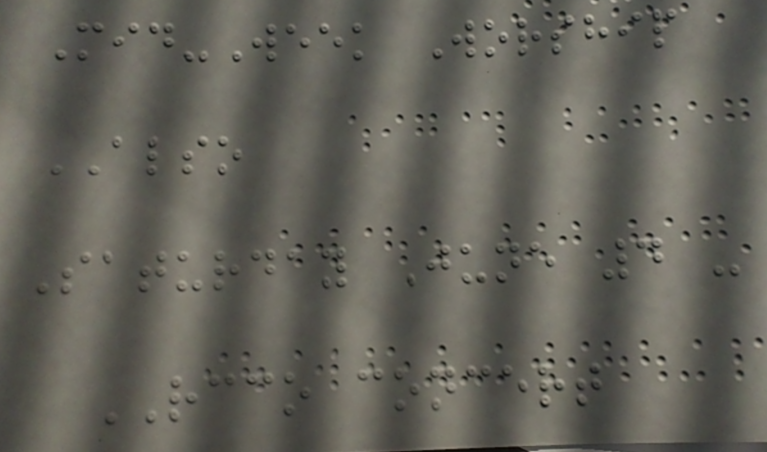Mid-Week Worship
ALSO
Saturday June 4 -
RCCO concert
